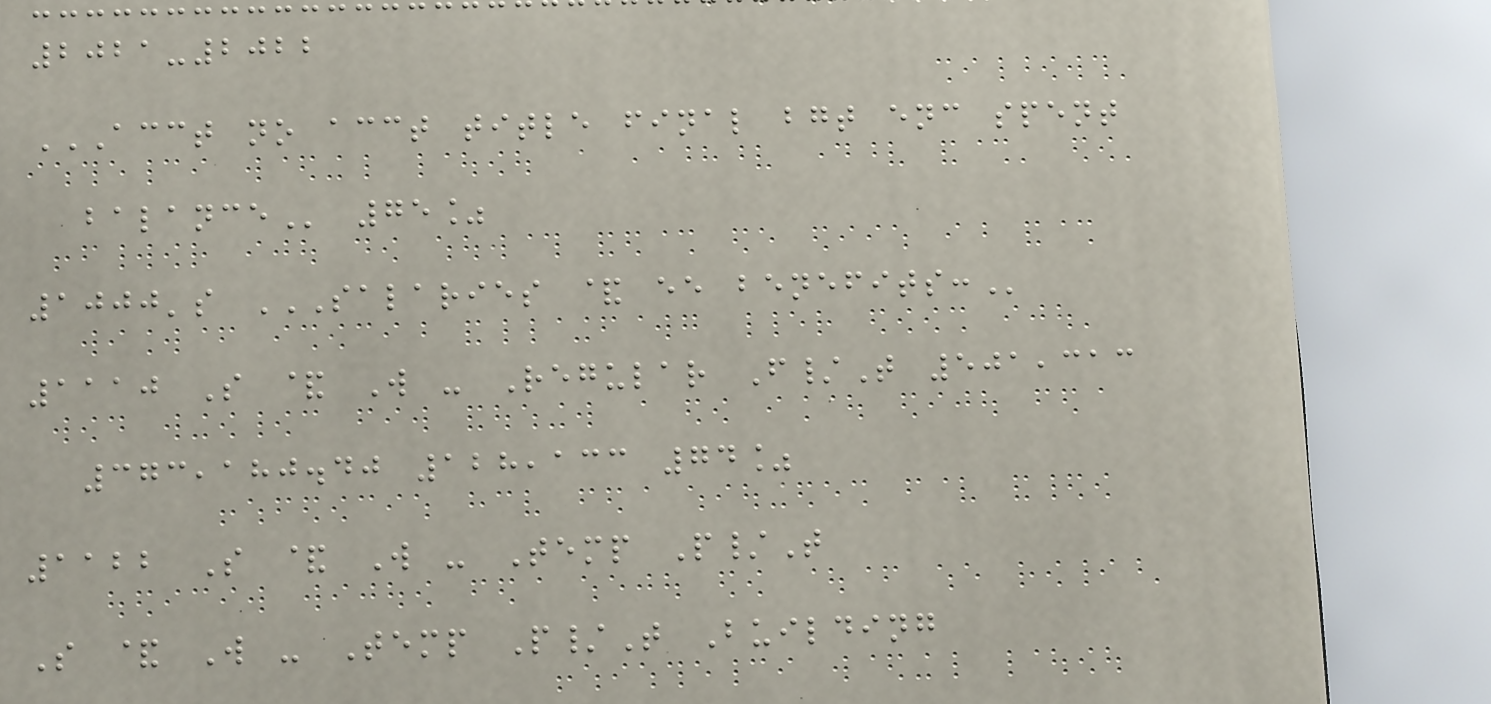2021-2022
ACCT NO ACCT TITLE FINAL BGT ENC SPENT
BALANCE 75%
1000's SALARIES & EE BENEFITS:
1110 S & W - Regular F/T 501,313
373,180.40 128,133 74%
1122 S & W - Temp P/T
S & W - Temp P/T Building
